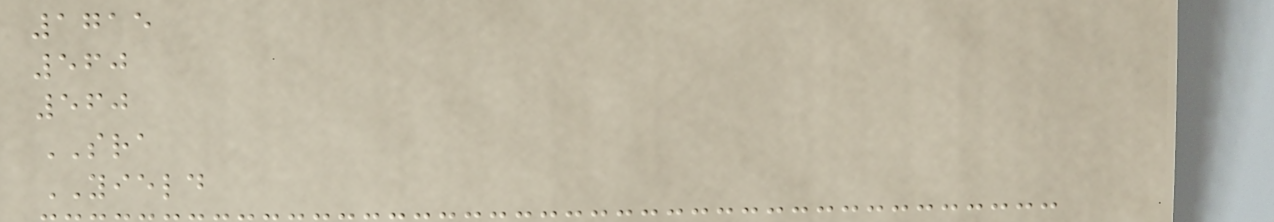1715
560
560
SRA
YIELD
